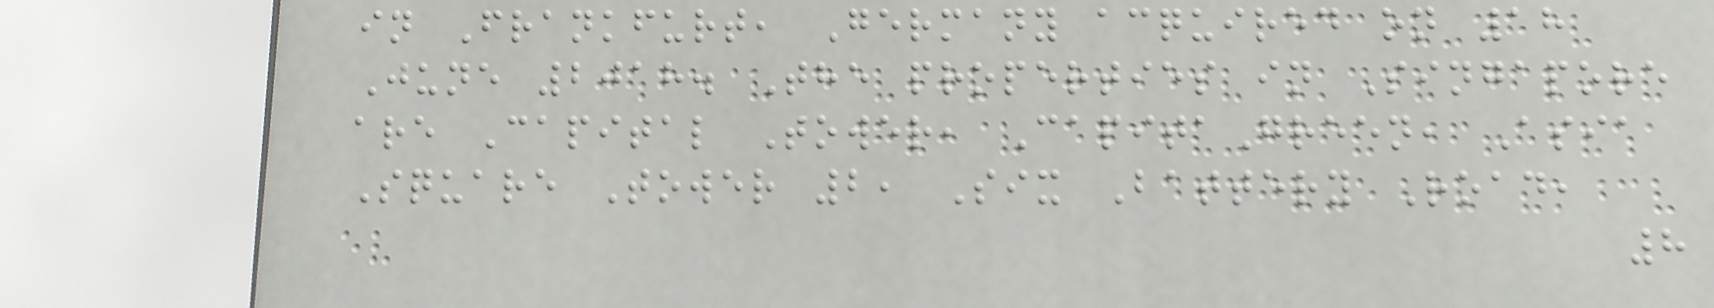in Frankfurt, Germany acquired on 18
June 2018. The properties in Singapore
are Capital Tower, CapitaGreen, Asia
Square Tower 2, Six Battery Road,
8
